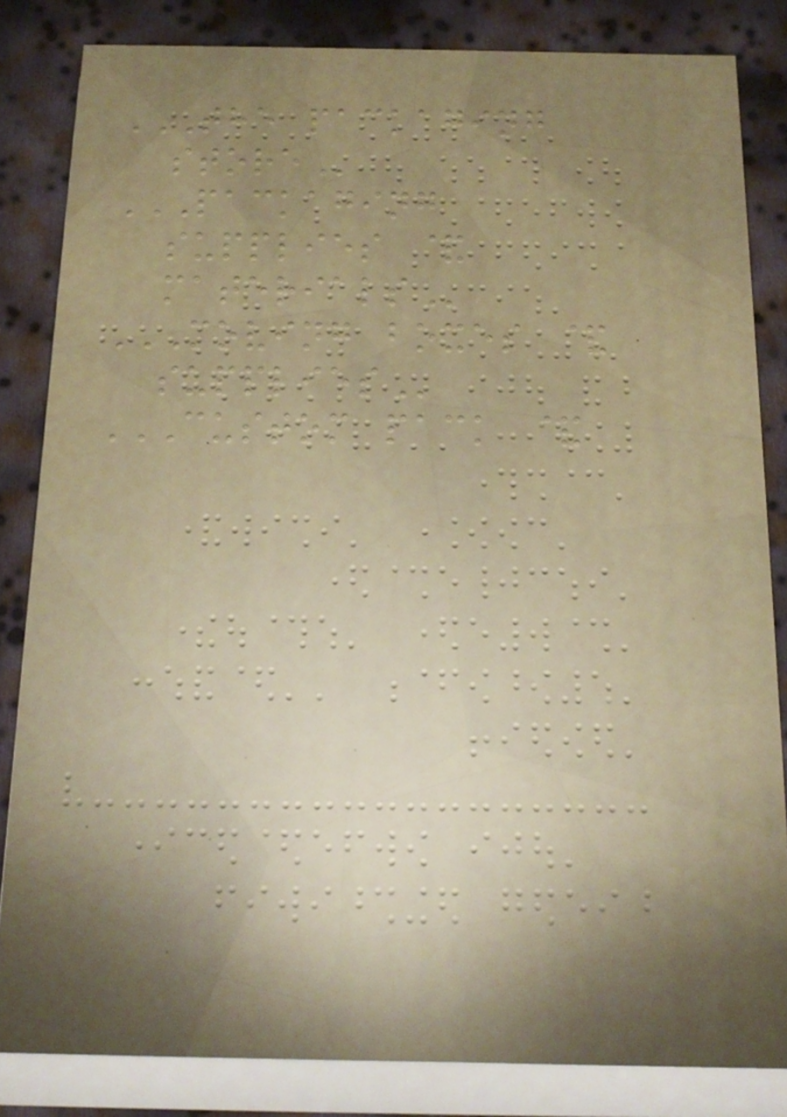THE PACKAGING
STORE
PACKAGING
SUPPLIES &
MATERIALS
MOVING BOXES &
SUPPLIES
CUSTOM PACK &
